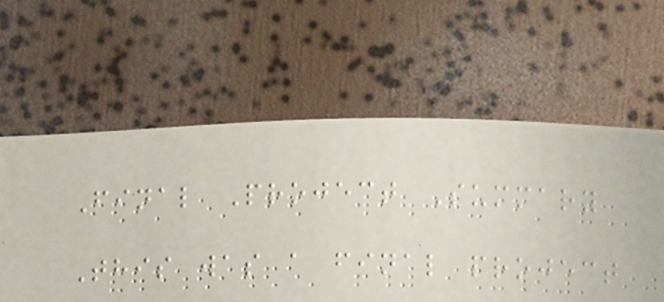Final Project Summary
This was a final project
